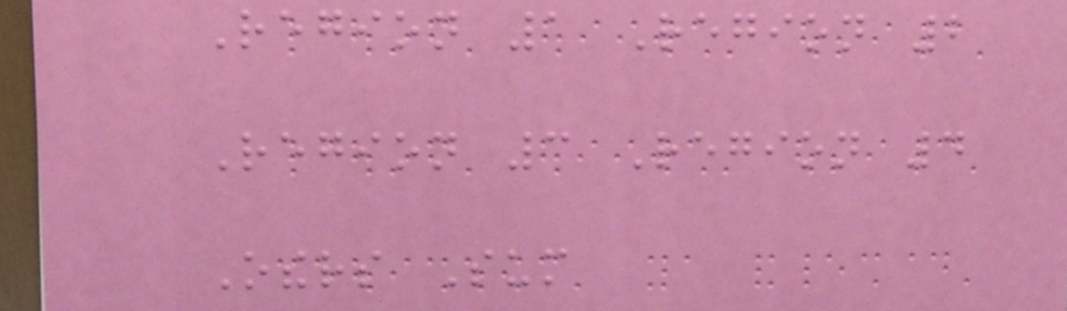Region 1 Region 2
Region 3 Region 4
Others Sum
